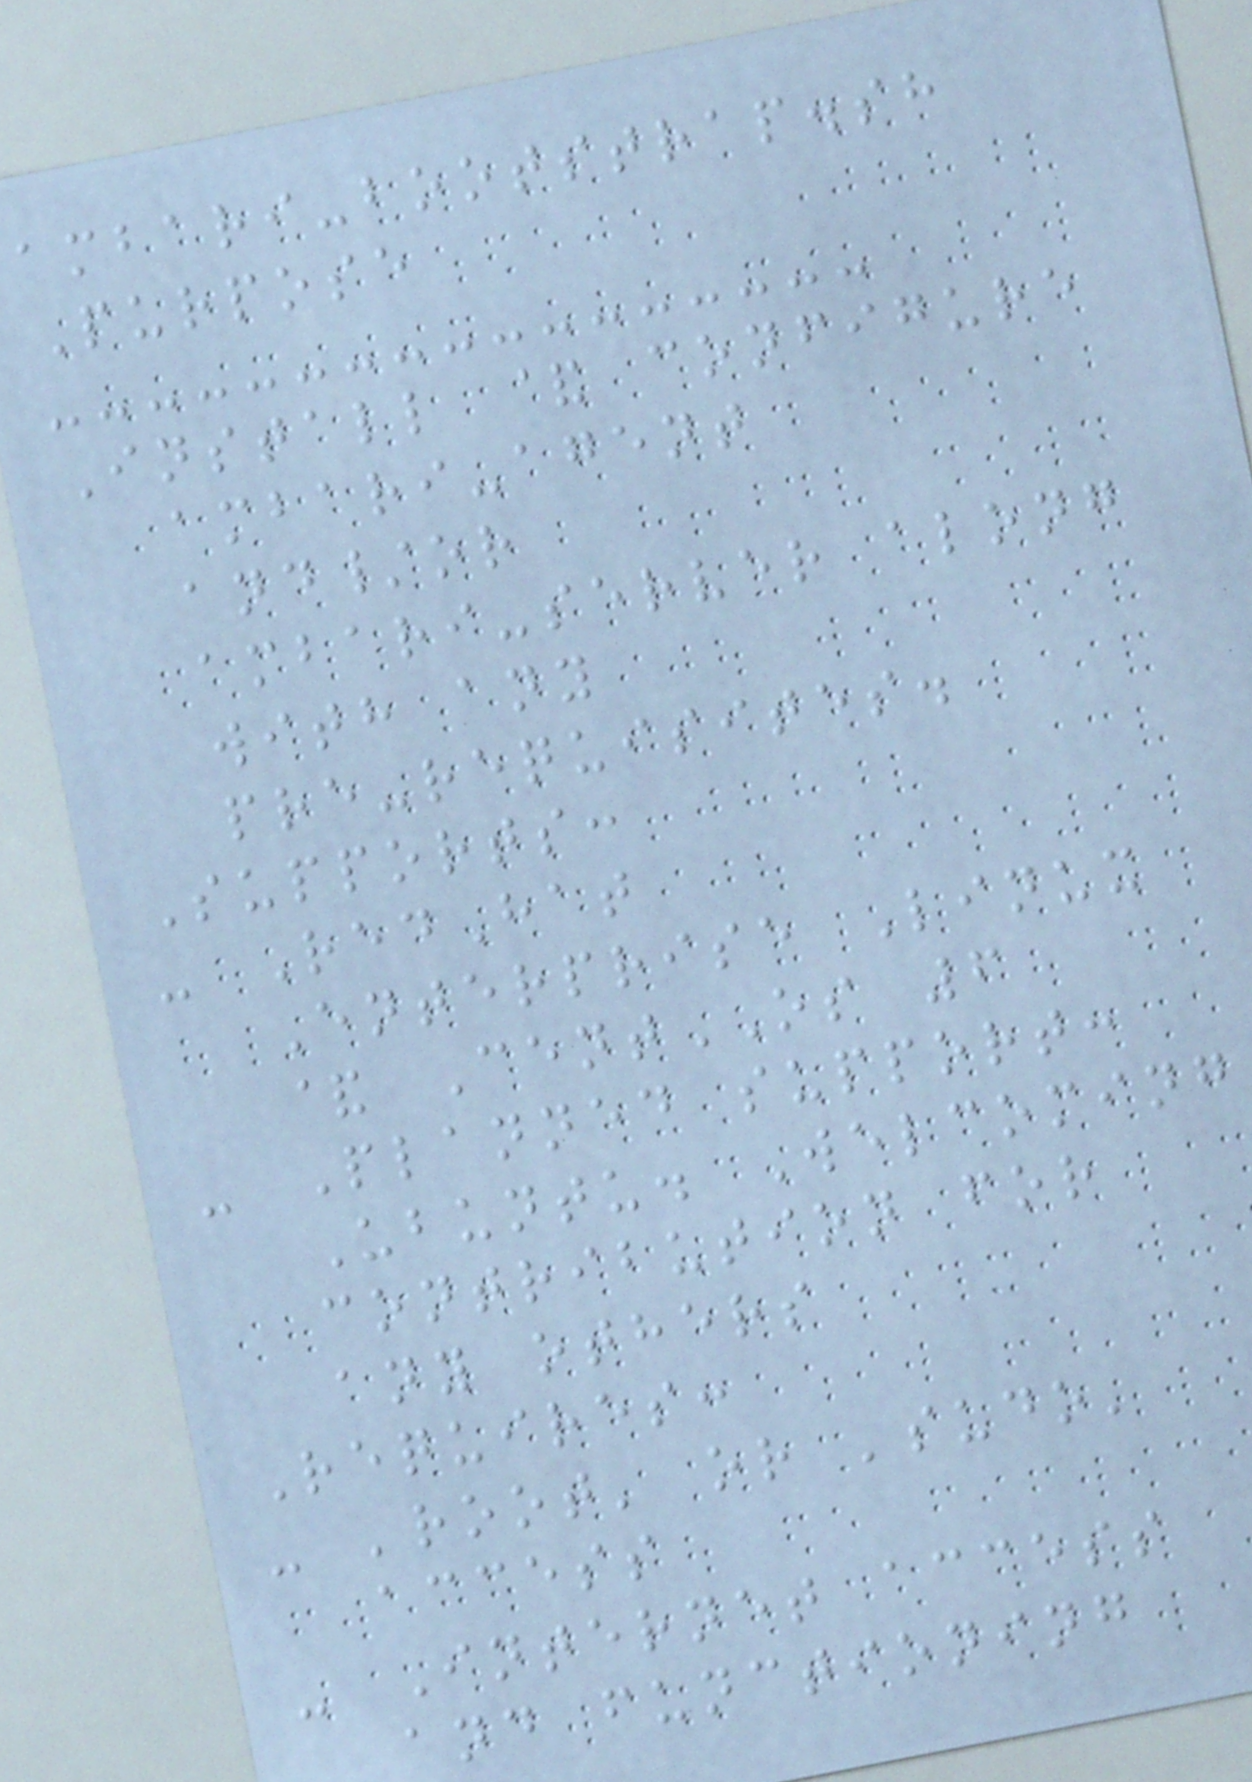ambari-bootstrap.sh
Purpose
Install & configure
ambari-agent
and/or
ambari-server along
with any
pre-requisites.
Supports:
- RedHat
Enterprise Linux
& CentOS 6
- Planned support:
Ubuntu. Welcoming
contribution for
any others
Requires:
- 'root' or 'sudo'
access
- Internet access
and functioning
